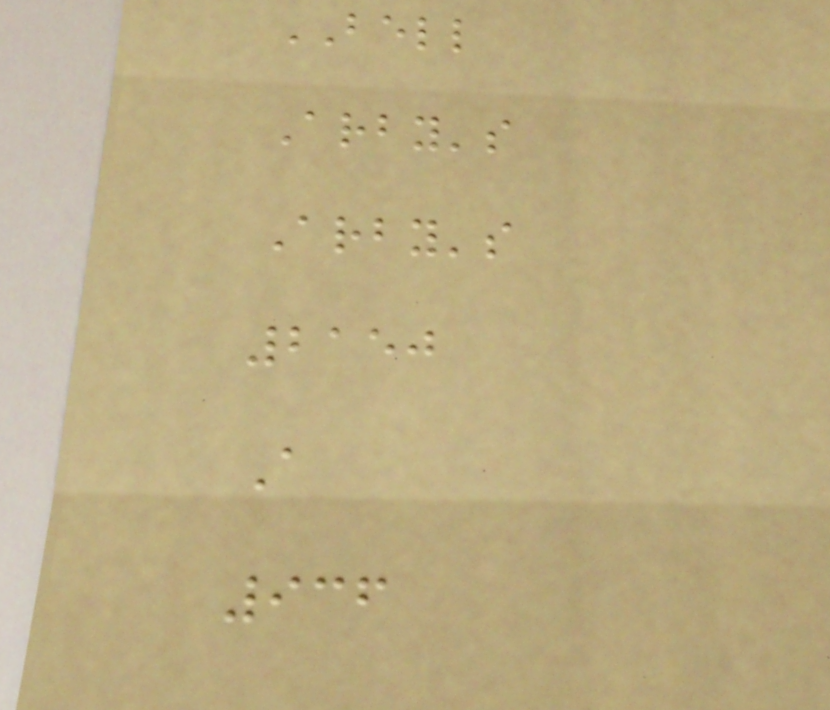BELL
Arby's
Arby's
2150
A
936
